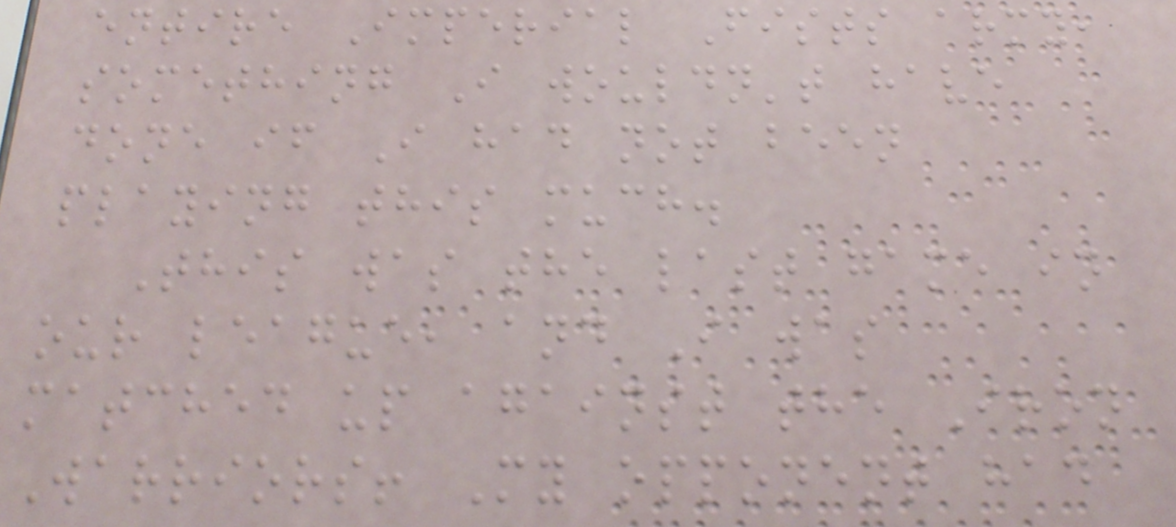entire Imperial Fists army,
something I wouldn't have
done if I had not been
playing this much.
This was the last game in
our league, and I was
matched up against the Iron
Warriors! My opponent had
